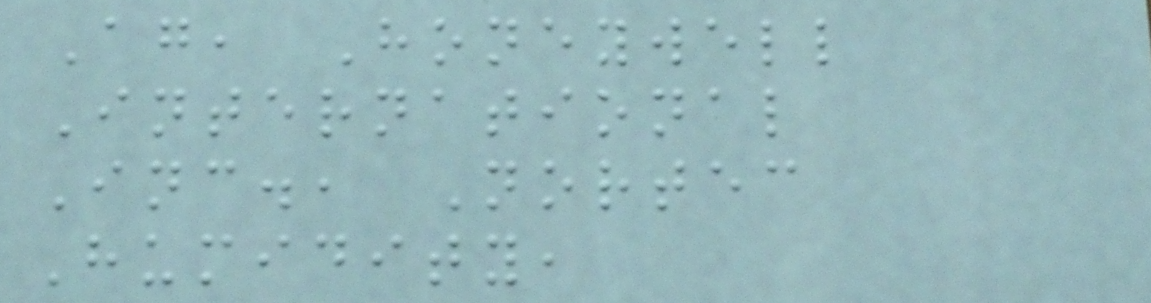Ag, Honeywell
International
Inc., Nortec
Humidity,
